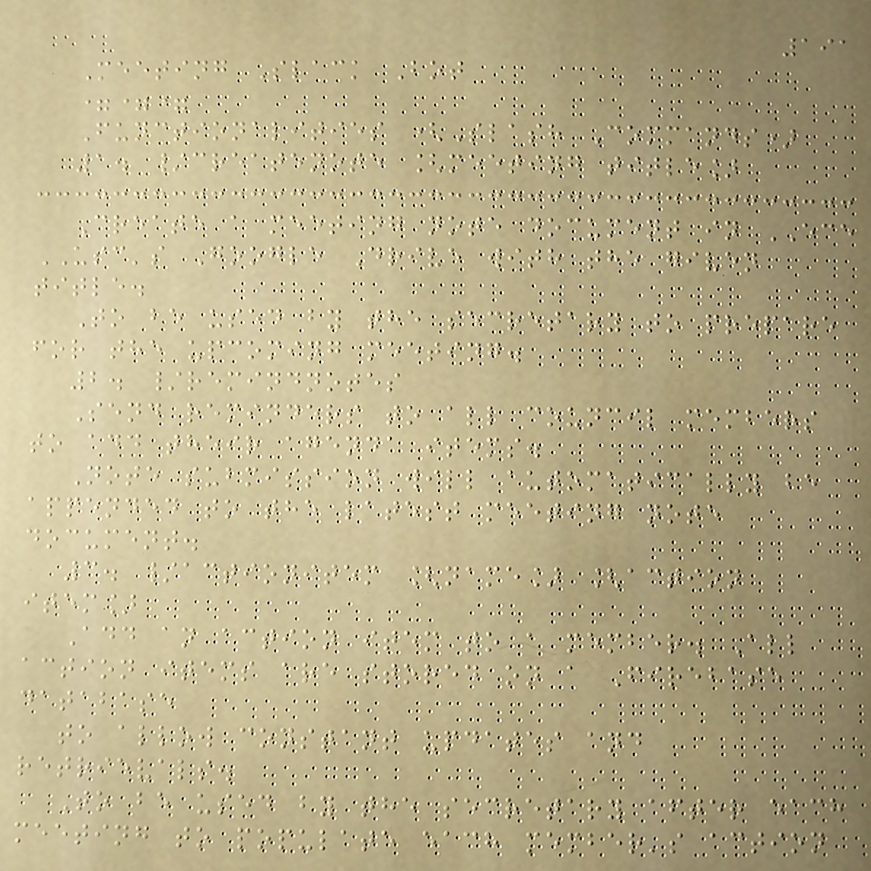191
Meeting Slack Bot
===
Functionalities (Slash Commands)
1. /createnote [meeting title]
Create a meeting note document in ECE
USC's Google Drive with the given
title.
To be used by the secretary to prepare
for the upcoming meeting.
2. /remindnotes
Send reminders to all council members
to add their agenda items.
Note submission will automatically be
appended to the latest meeting note
document.
3. /actionitem [name] [action
item]
Add an action item to a member. All
action items are stored on a Firebase
database
to allow constant updates and
retrievals.
To be used by the secretary after each
meeting to populate each member's action
